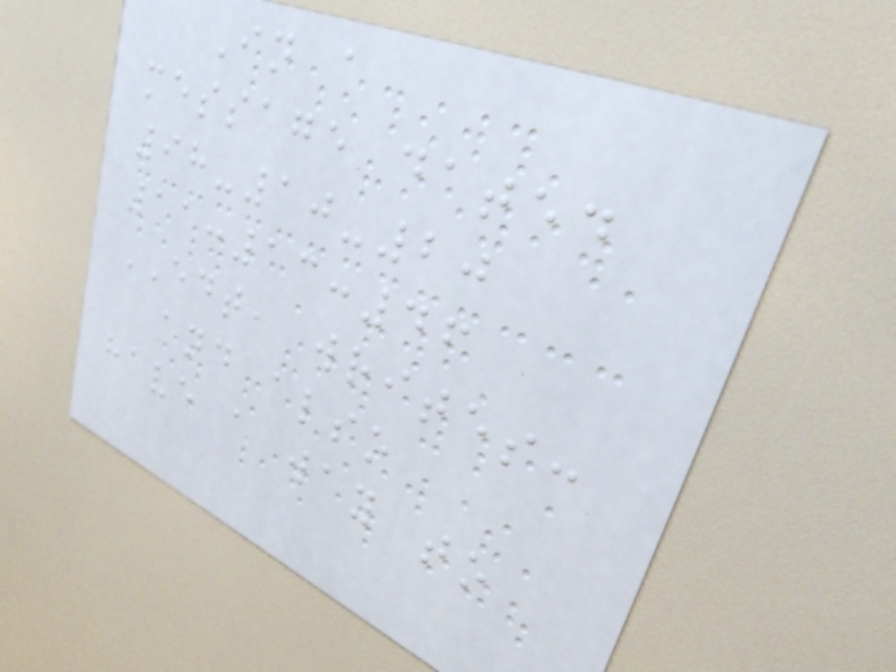In a
message dated
98-10-20
11:13:46
EDT, writes:
and also
have a way to
